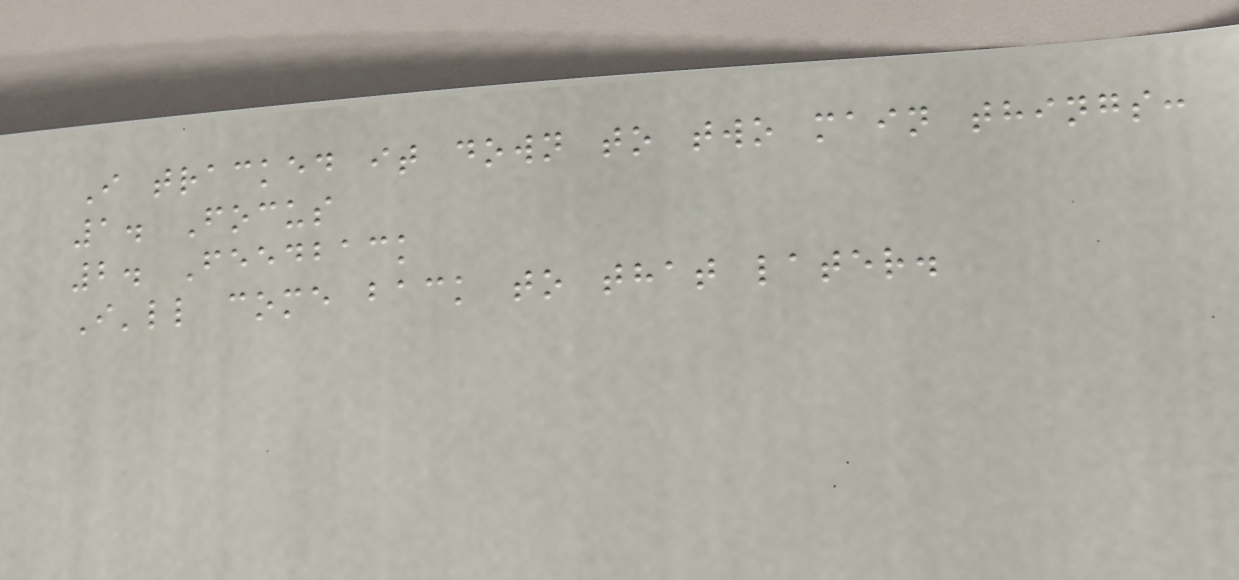I tracked it down to two main things:
1. Focus
2. Feedback
I'll come back to that later.
